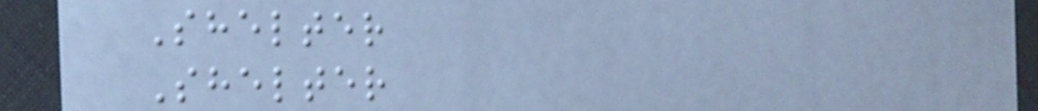Shelter
Shelter
